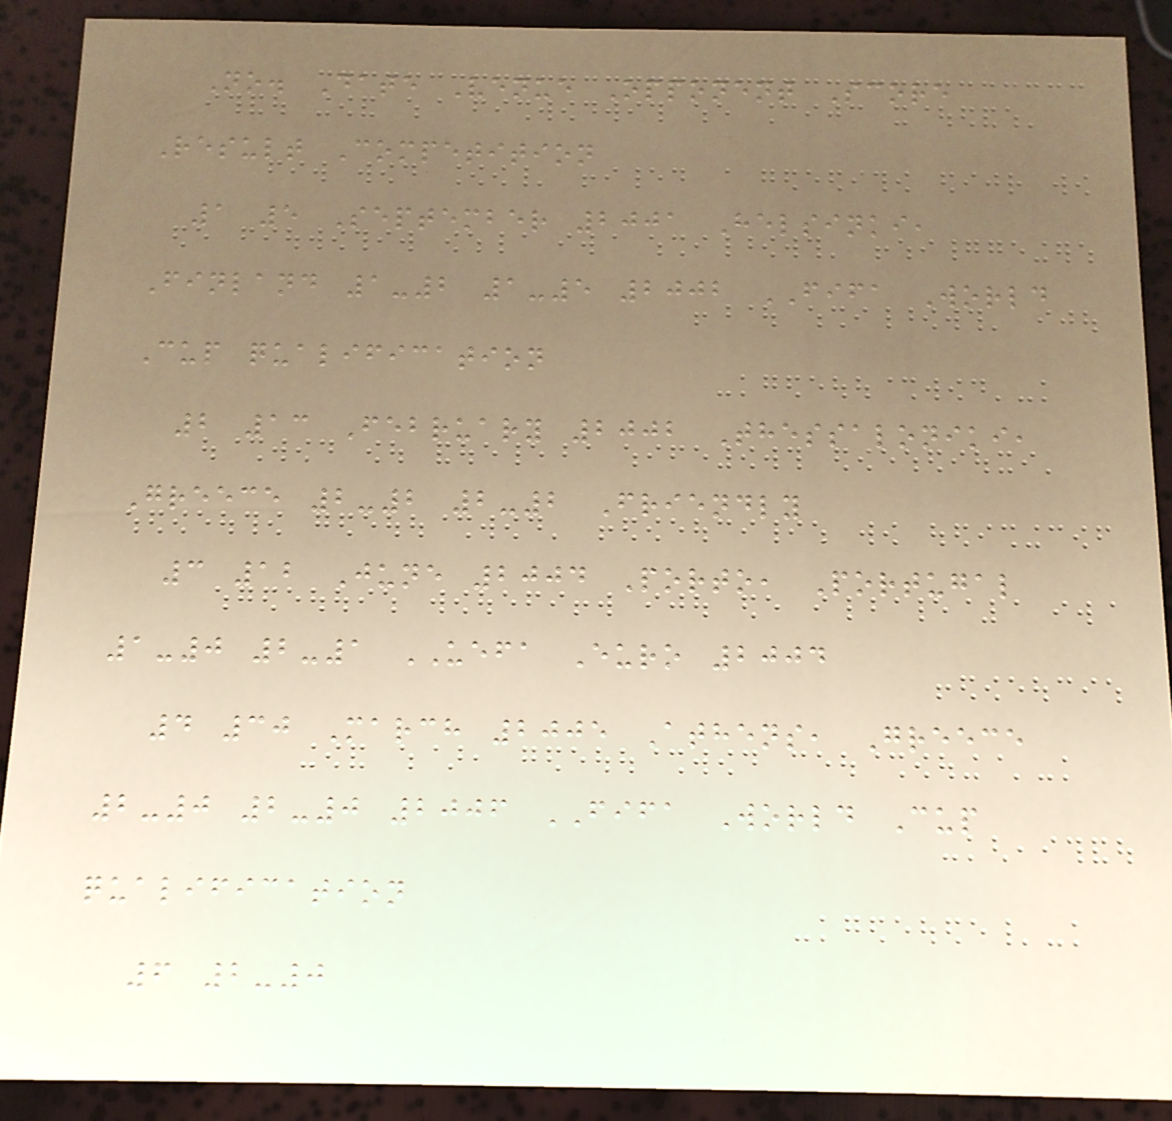No. Date Venue Opponent Score
Result Competition
1 5 September 2001 Helsinki,
Finland 1-2 1-5 2002 FIFA World
Cup qualification
2 13 February 2002 Thessaloniki,
Greece 2-2 2-2 Friendly
3 12 June 2004 Porto, Portugal
1-0 2-1 UEFA Euro 2004
4 30 March 2005 Athens, Greece
2-0 2-0 2006 FIFA World Cup
qualification
6 2-0
